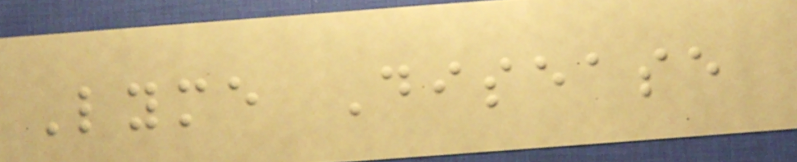Lyme Disease
